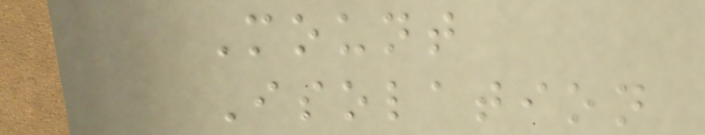Mount
Isolation
